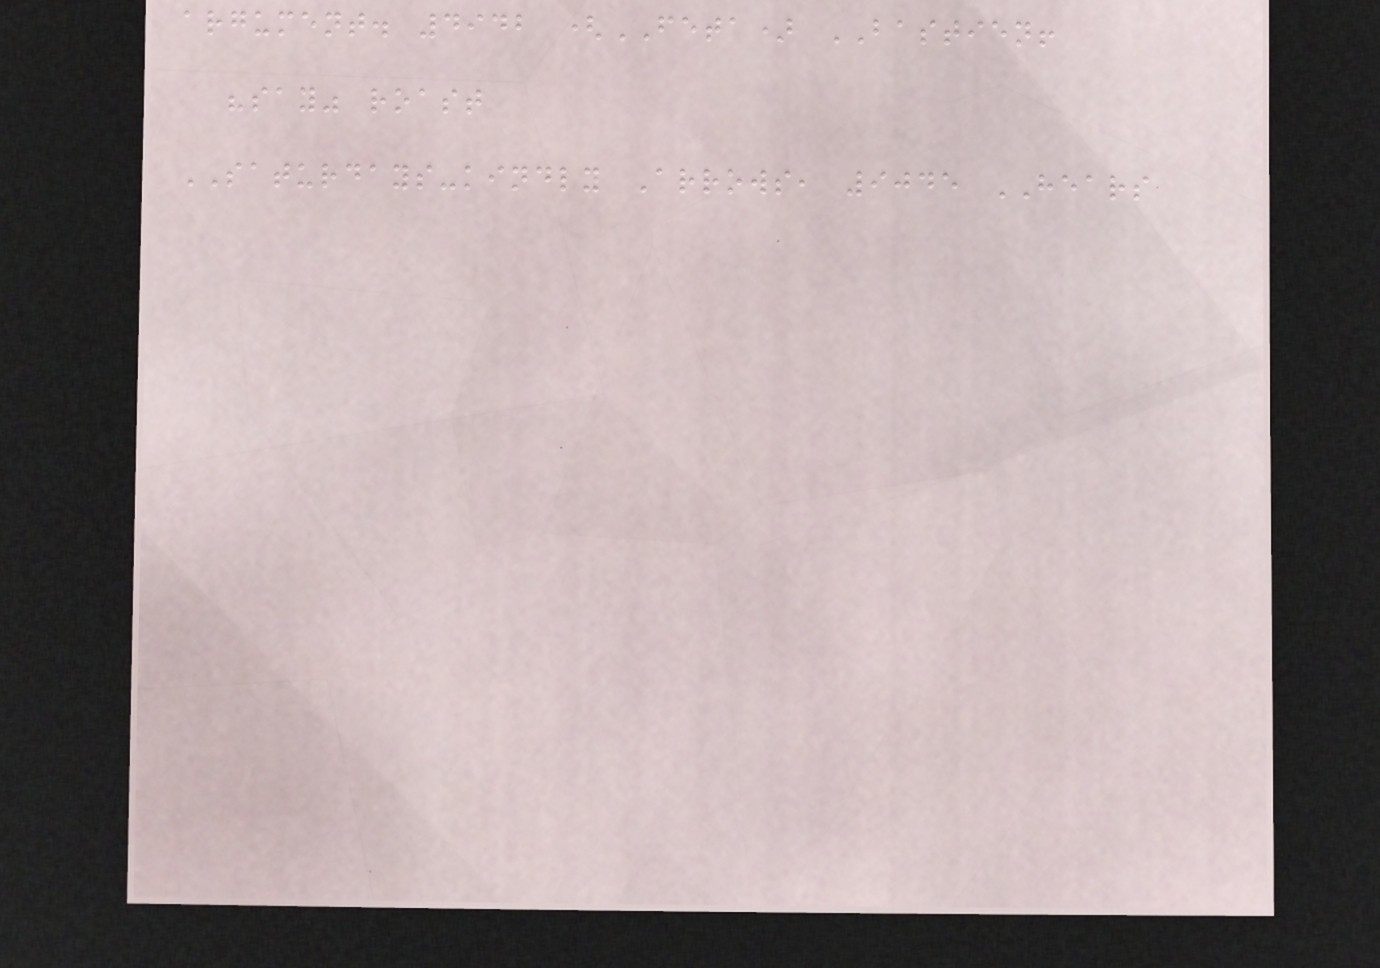argument. 4942 (FETA) BASTIEN!
"say" roast
SATURDAYS-kindly Arrows, 9045 HEARS
